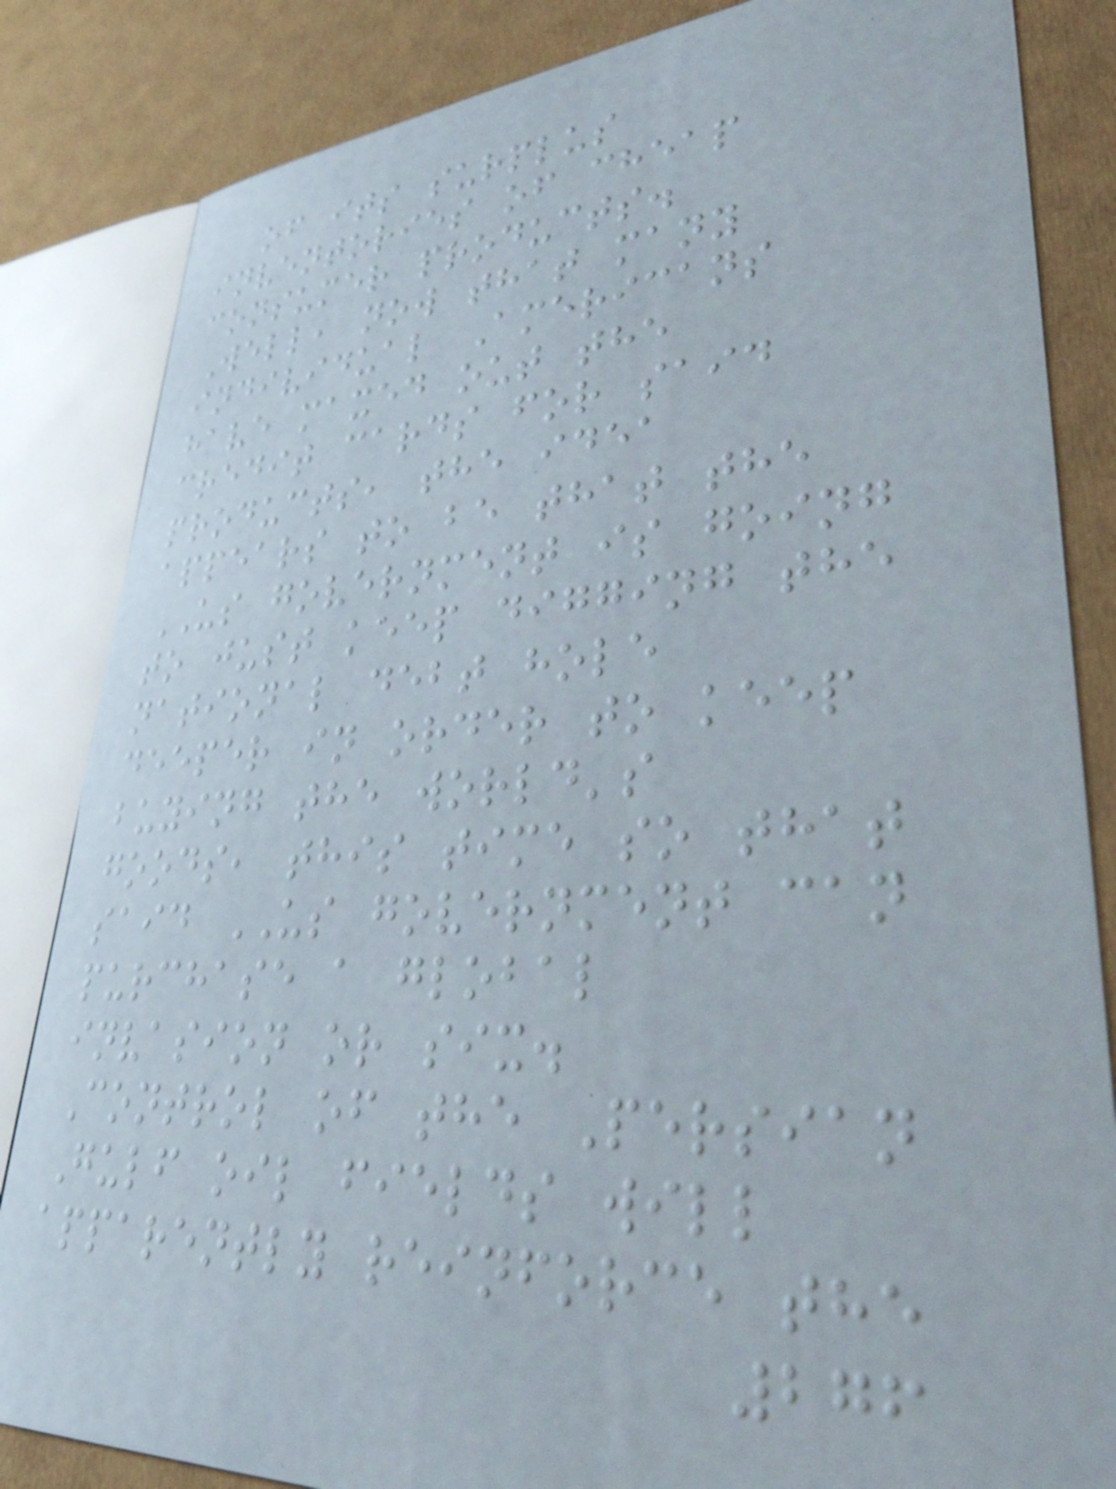of its surplus
inventories of cheap
consumer products.
Well, now that many
individual Americans
have maxed out the
credit cards for said
products, the idea
appears to be that the
US government is going
to just keep digging the
national debt hole
deeper in order to keep
buying the world's
goods, this time so that
said US government can
purchase a global
invasion or six.
Control of the Persian
Gulf oil fields will
apparently reinforce the
276
